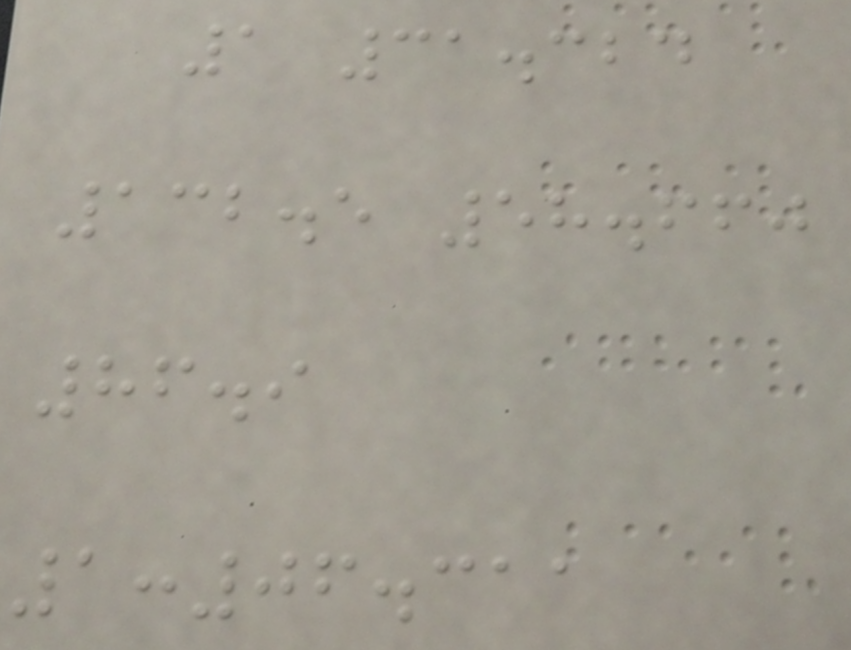1 31.324
132.5 58.660
86.9
1:06.311
